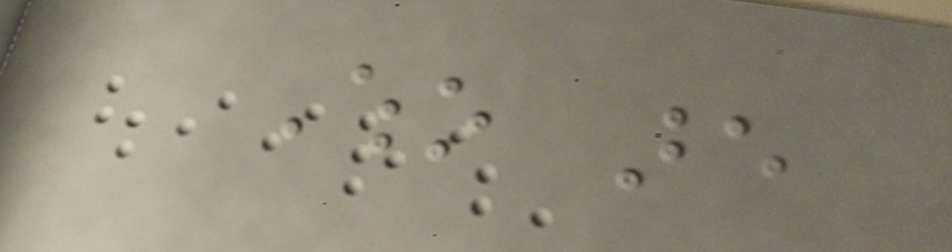Who are
